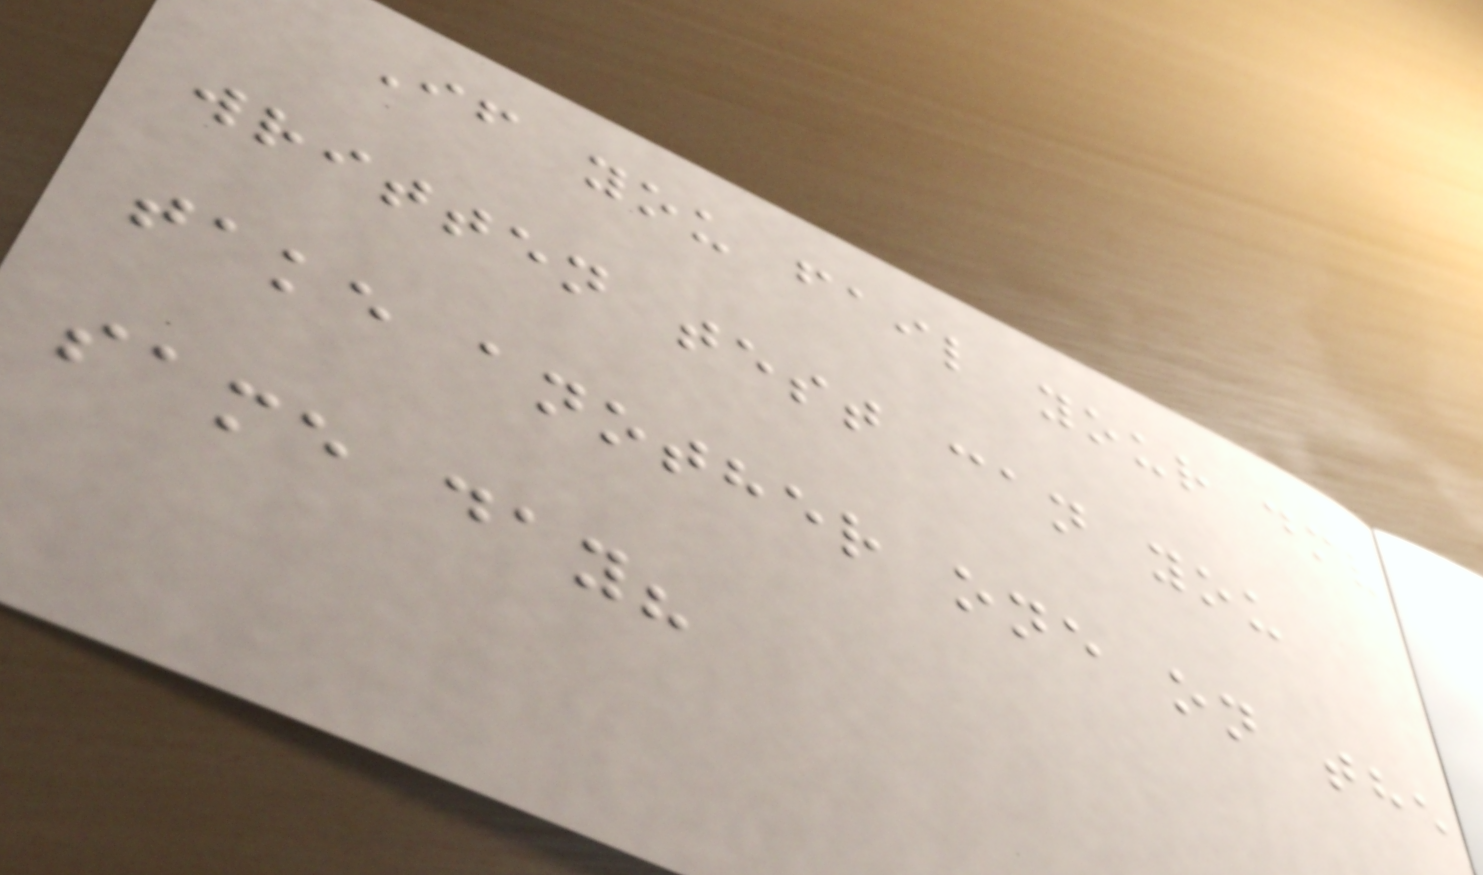If you fail your dmv
written test can you
take another one on the
same day?
